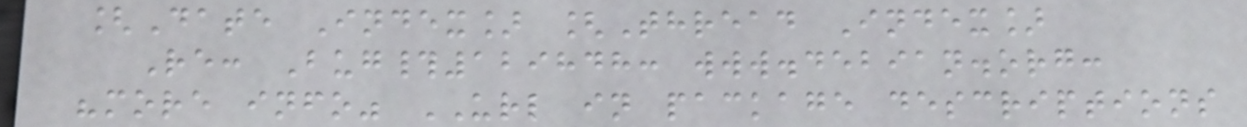[Date Index] [Thread Index]
Re: Bug#129848: www.debian.org:
"more info" URL in package descriptions
